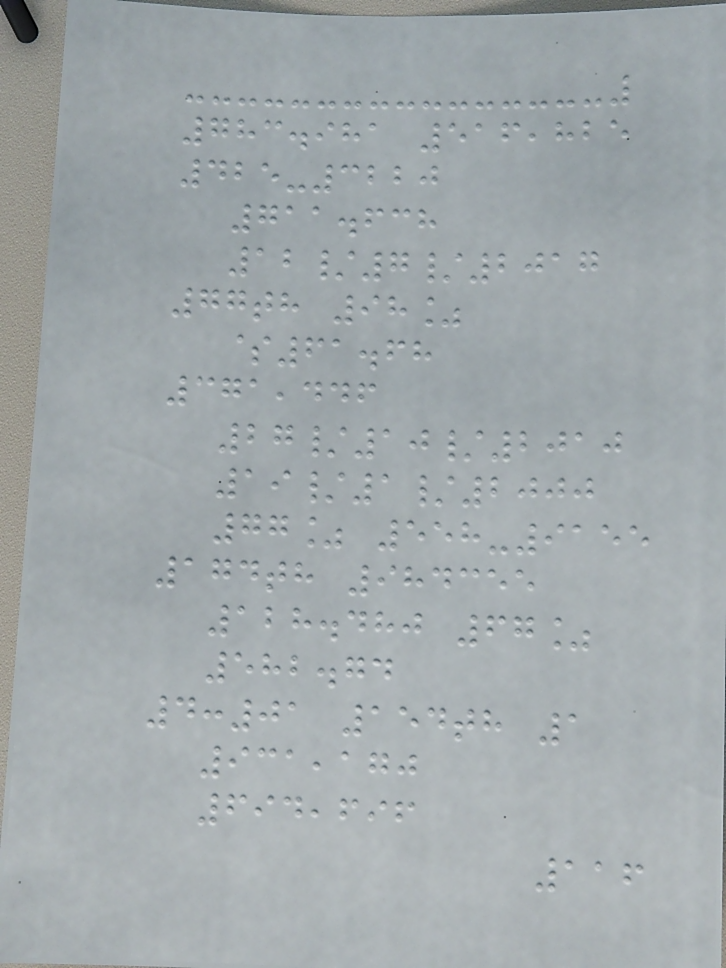783.981 516,825
425-3220
711.638
12/7/2017
77th 98%
$61.68
371,446
27/10/2010
19/1/2000
77% 558-9155
174th 984355
128.480 67%
582.74
4:01 154th 1
931,170
694,696
116
